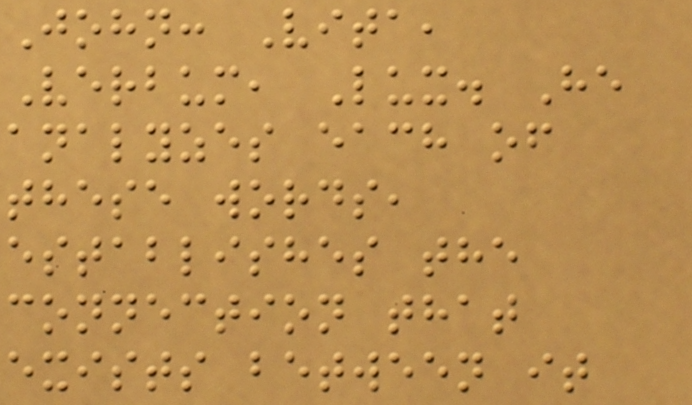John: Vita,
Verbum, Lux. He
analyzes each of
these words,
establishes the
connection that
exists between it
